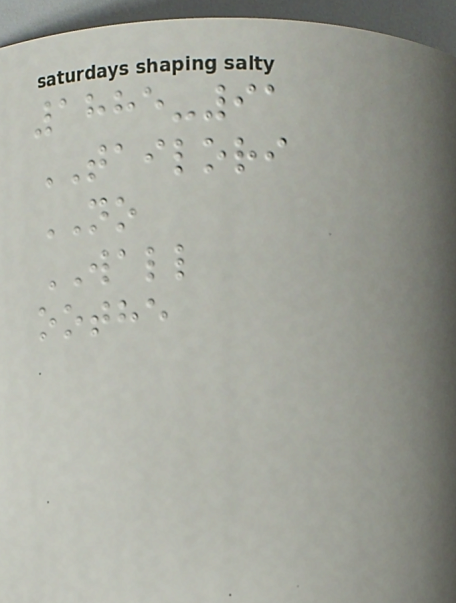1885-91
TAILORI
NO
WALL
oothe
